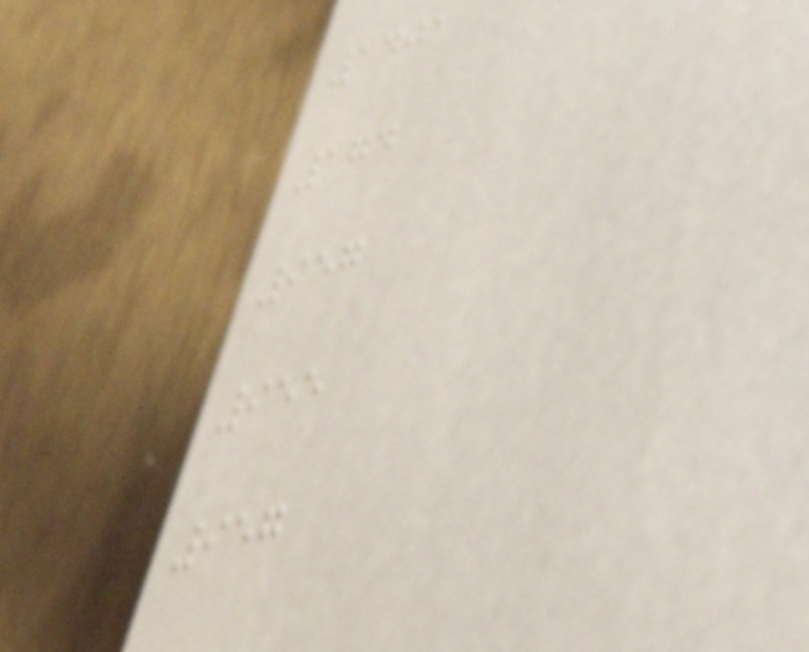1401
174
957
955
957
